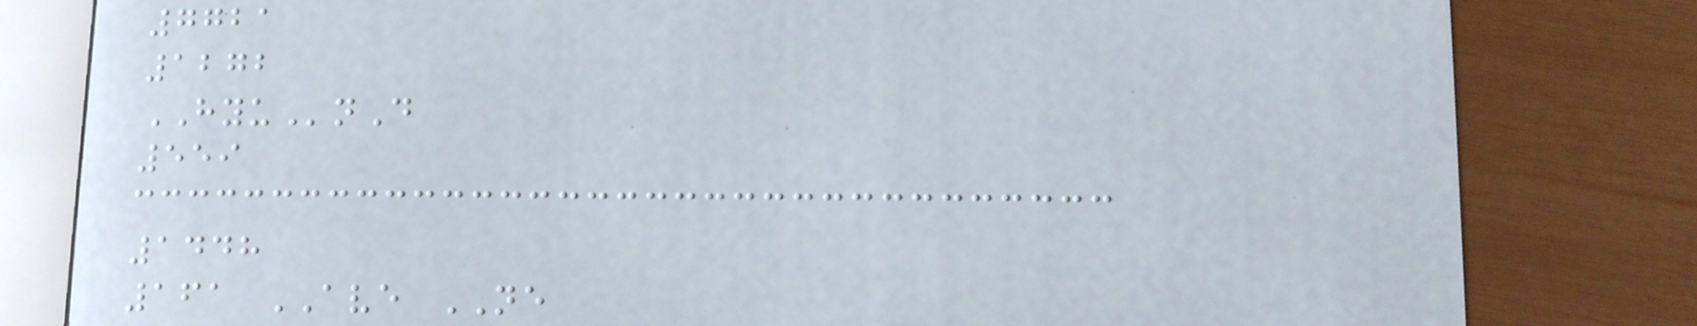7721
1272
HYUnD
559
1448
161 AVE NE
